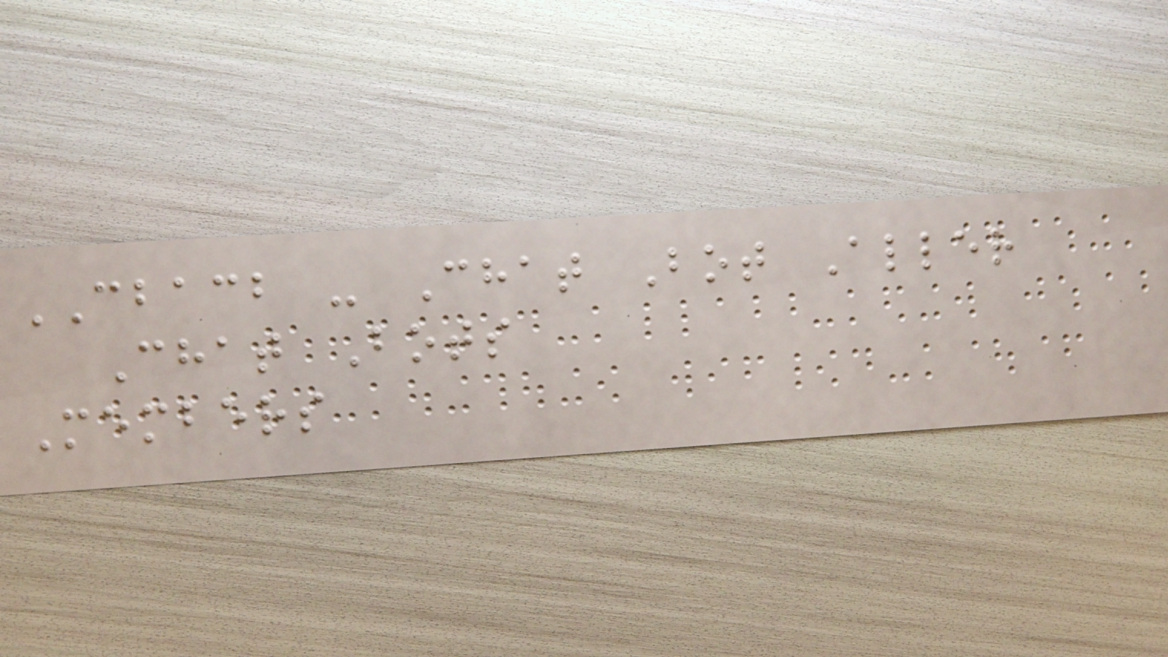CBACB - Chat Bot Aller
Chat Bots
Members
